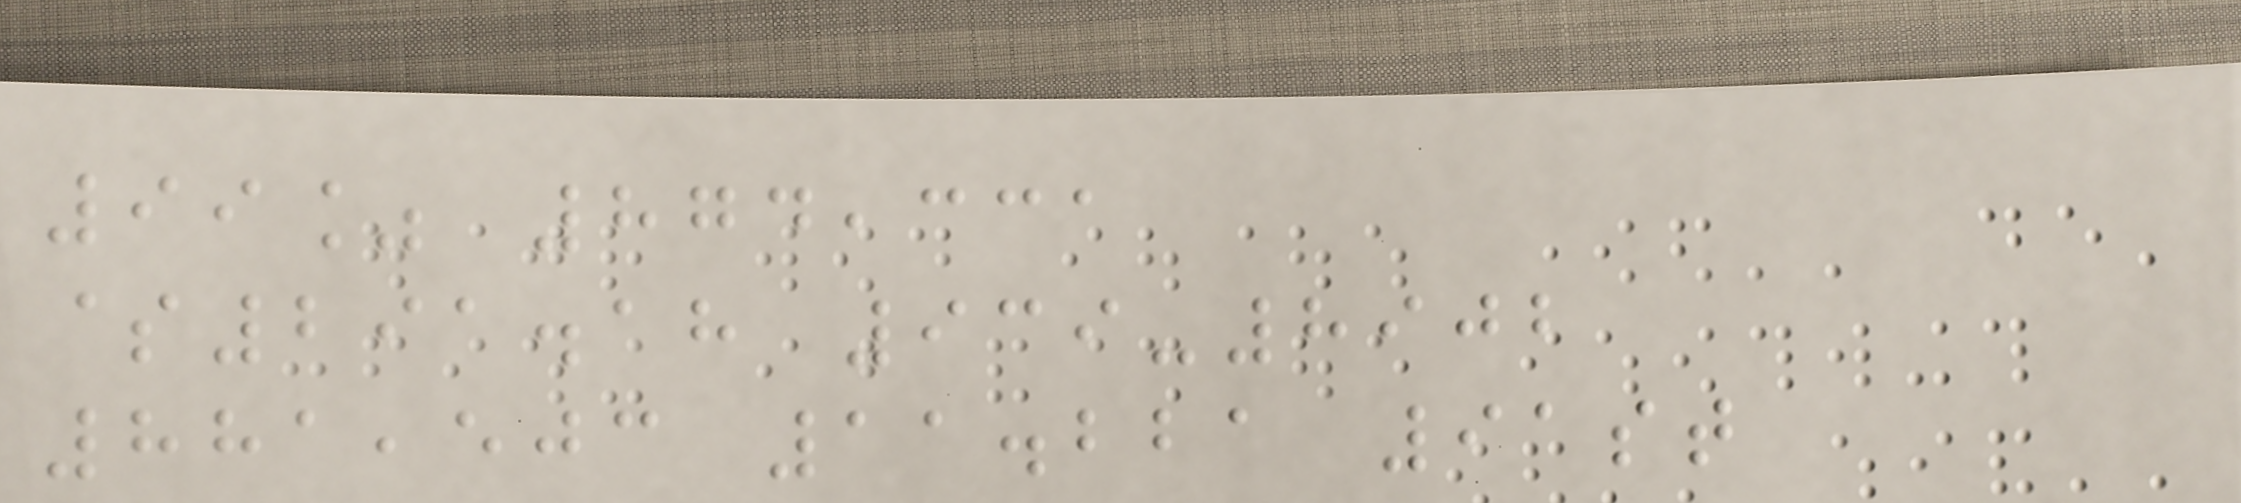99% 874,331
$291.18 939-8902
881,503 11.221 91st
